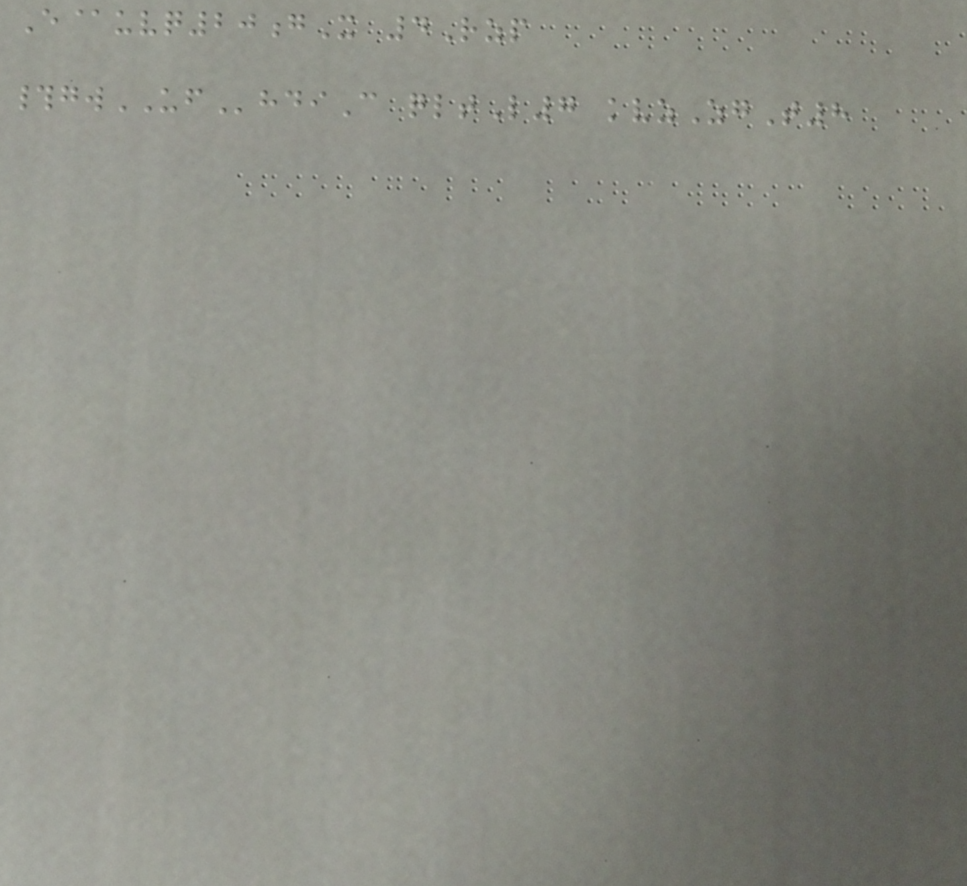E@uvq20gX 4Rzp
#gwUFhdiC qltL7 kvzZgT8
